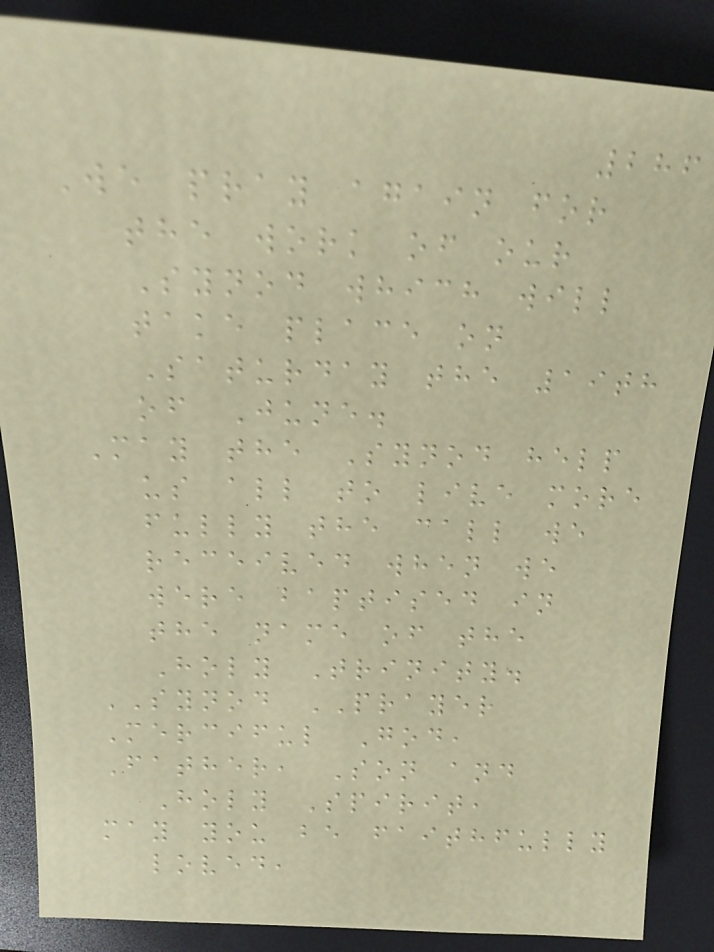286
We pray again for
the work of our
Synod which will
take place on
Saturday the 19th
of June.
May the Synod help
us all to live more
fully the call we
received when we
were baptised in
the name of the
Holy Trinity.
SYNOD PRAYER
Merciful God,
Father, Son and
Holy Spirit,
may you be faithfully
loved,
